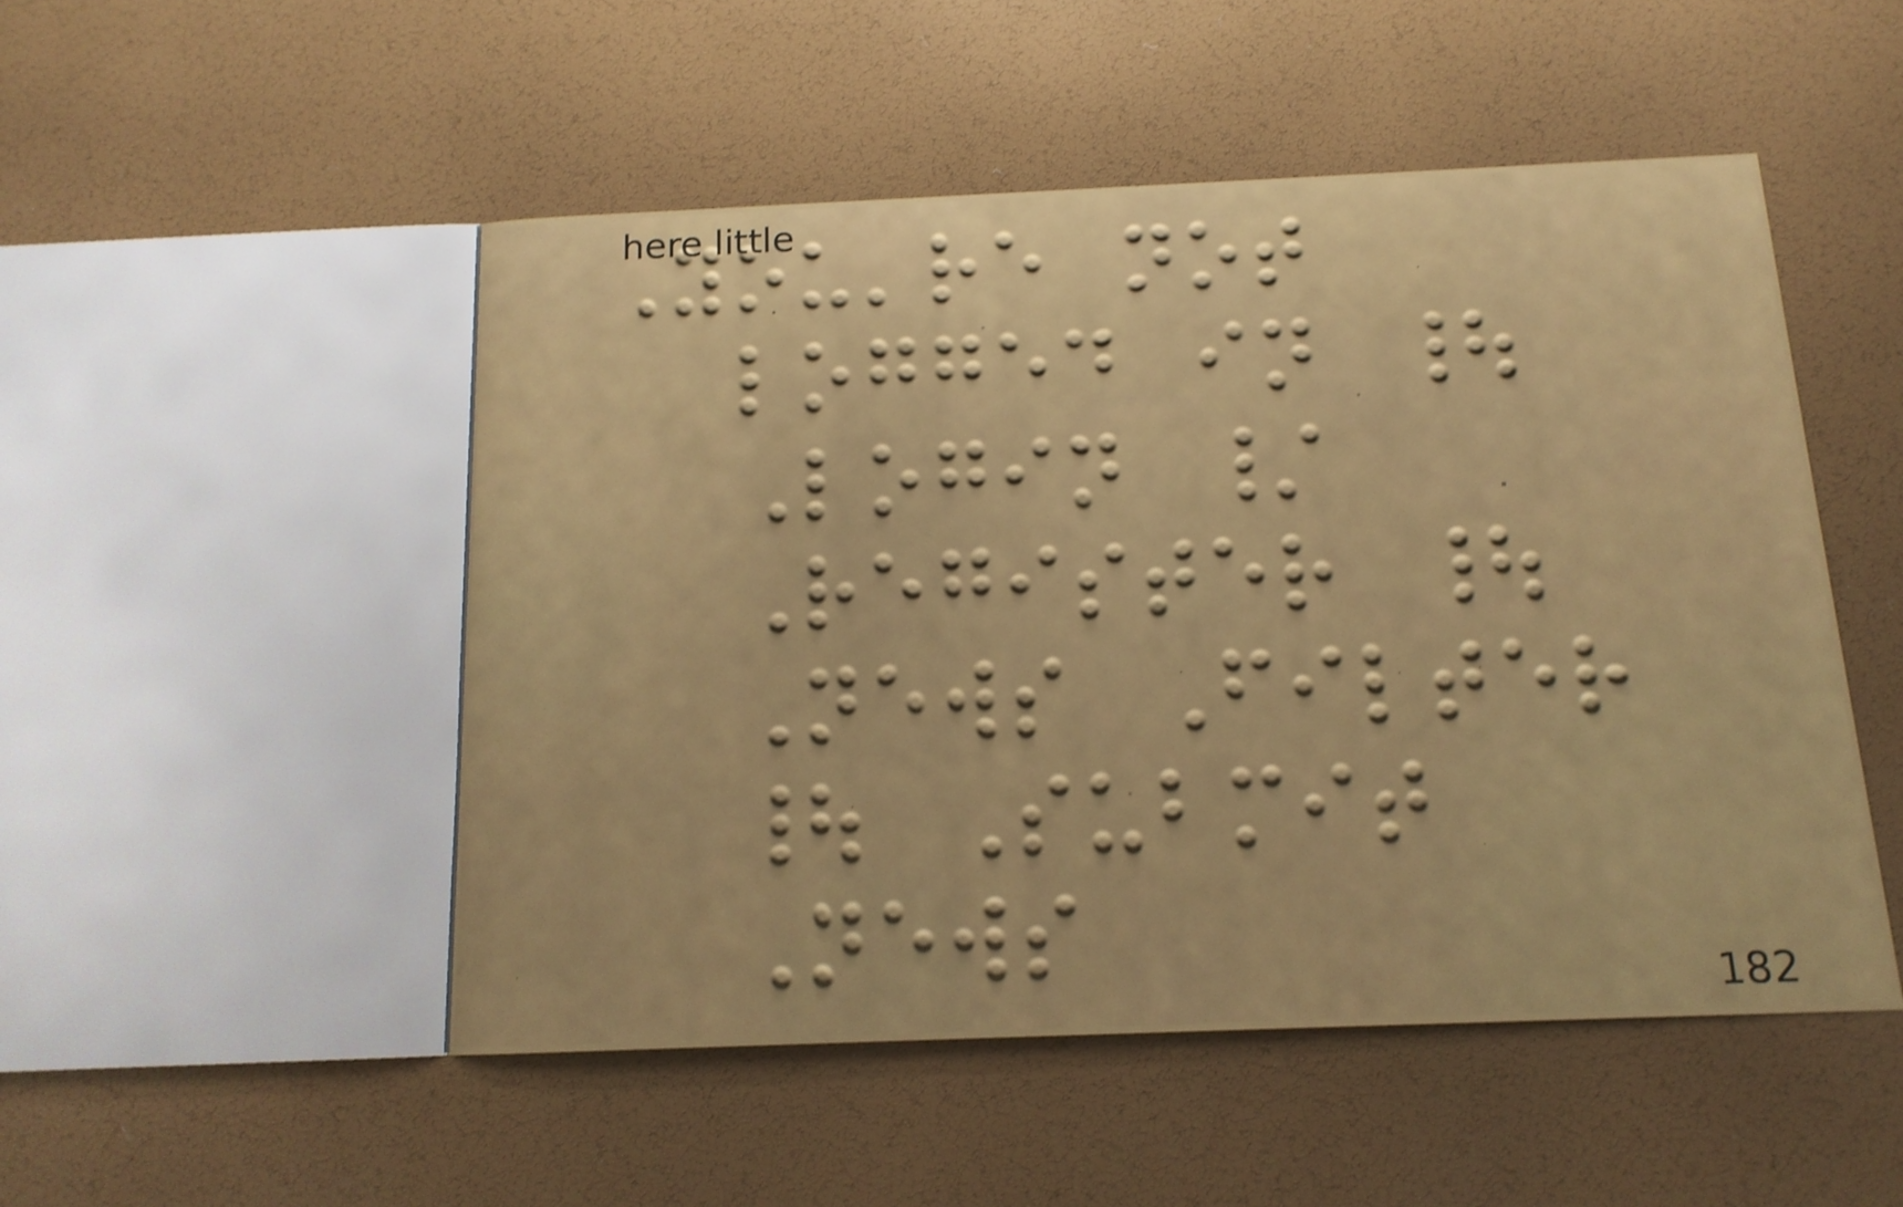You're not
logged in |
Login /
Register |
News Filter
| Submit
News
